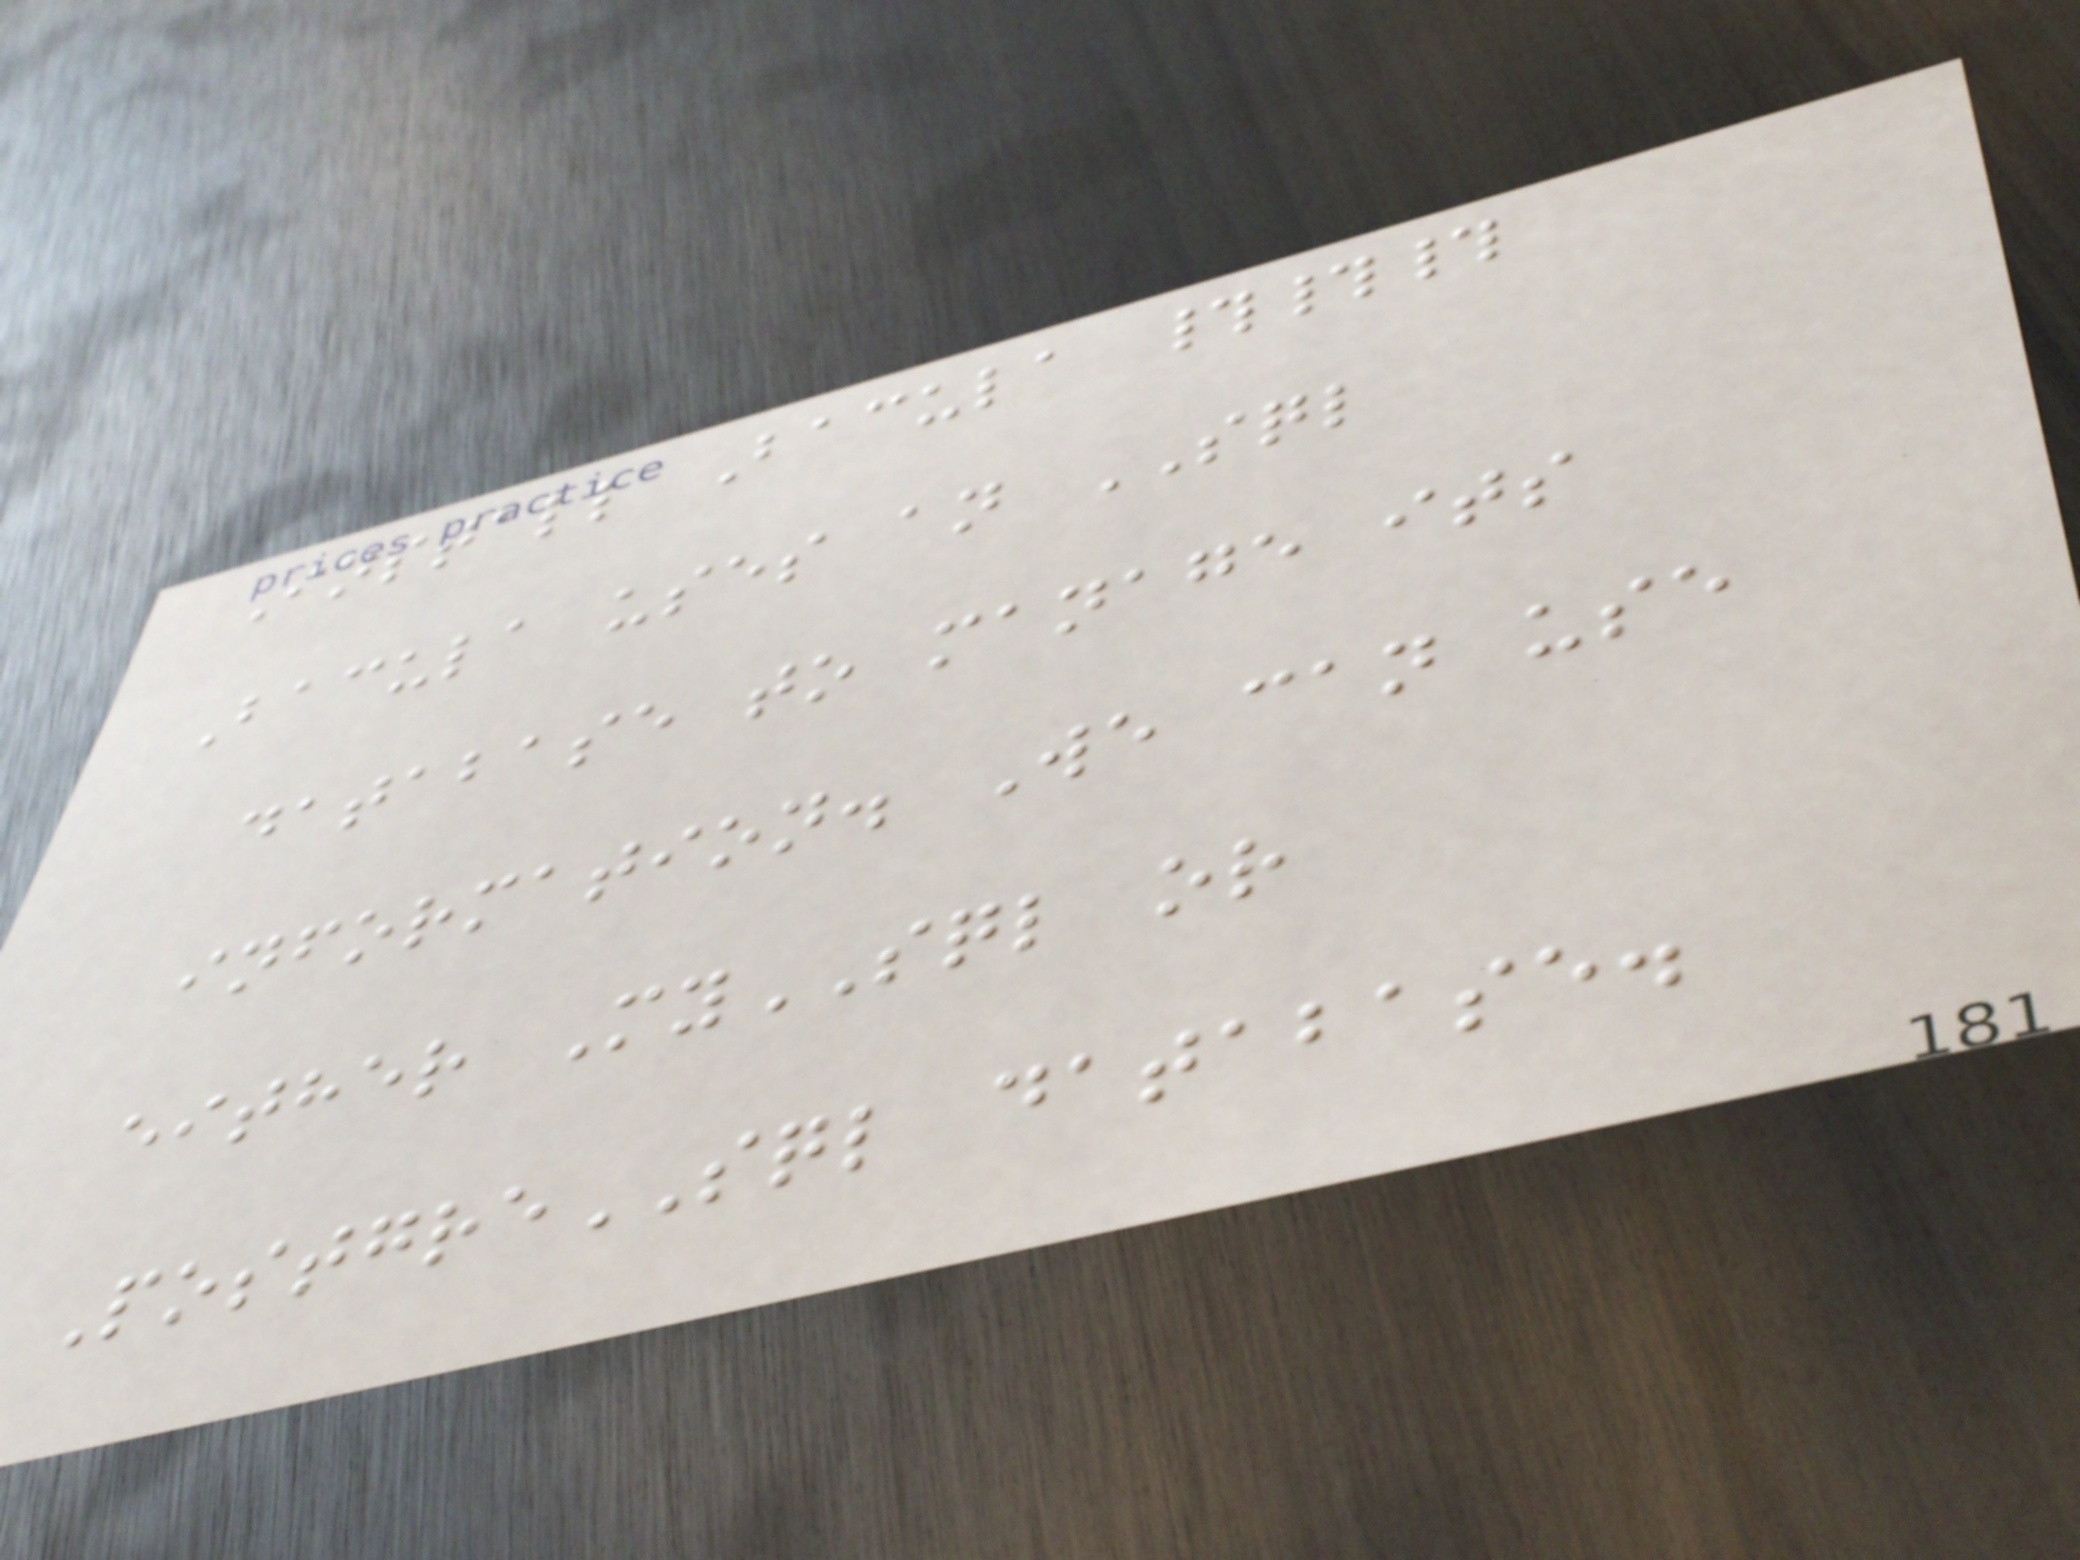Install Bacula ###
Bacula uses an SQL
database to manage its
information. We can use
either MySQL or
PostgreSQL database.
